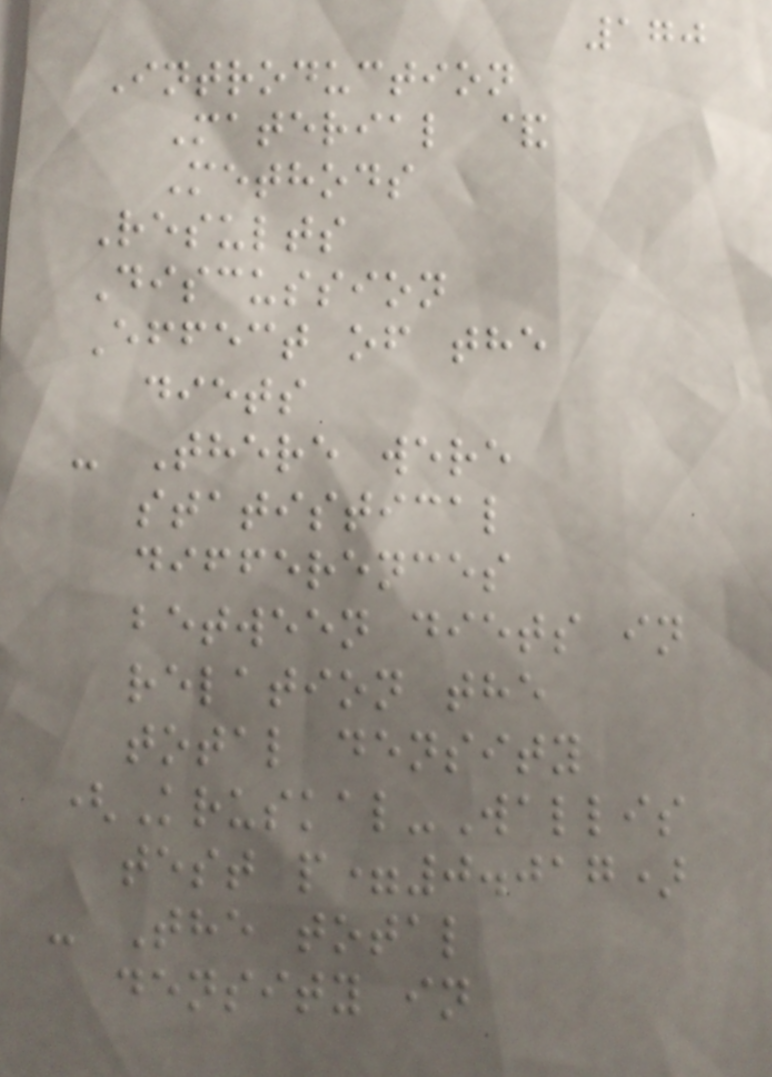170
Introduction
Material &
Methods
Results
Discussion
Effect of the
diets
- There were
statistical
differences
between diets in
relation the
total density
(Kruskal-Wallis
test p=0.017)
- The total
density in
